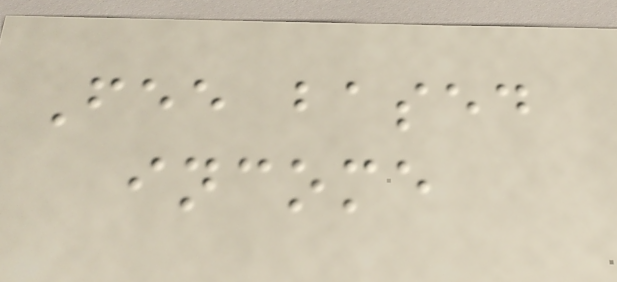Fee based
income
